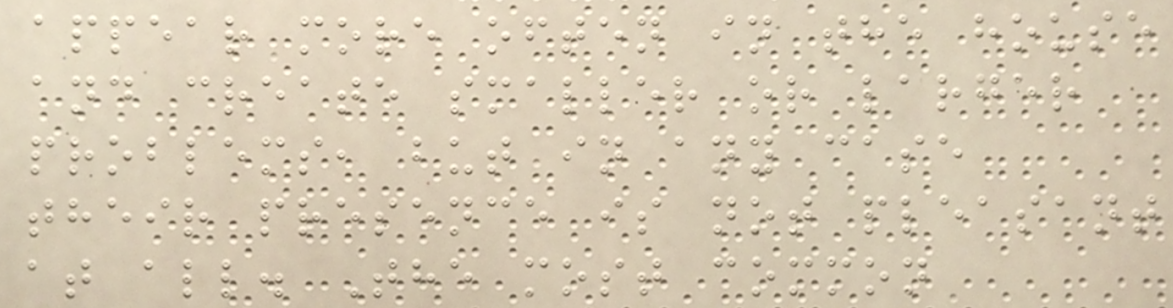appear more often in the house
and create smaller or larger
problems, but in any case
their presence is not pleasant
at all. The most common
